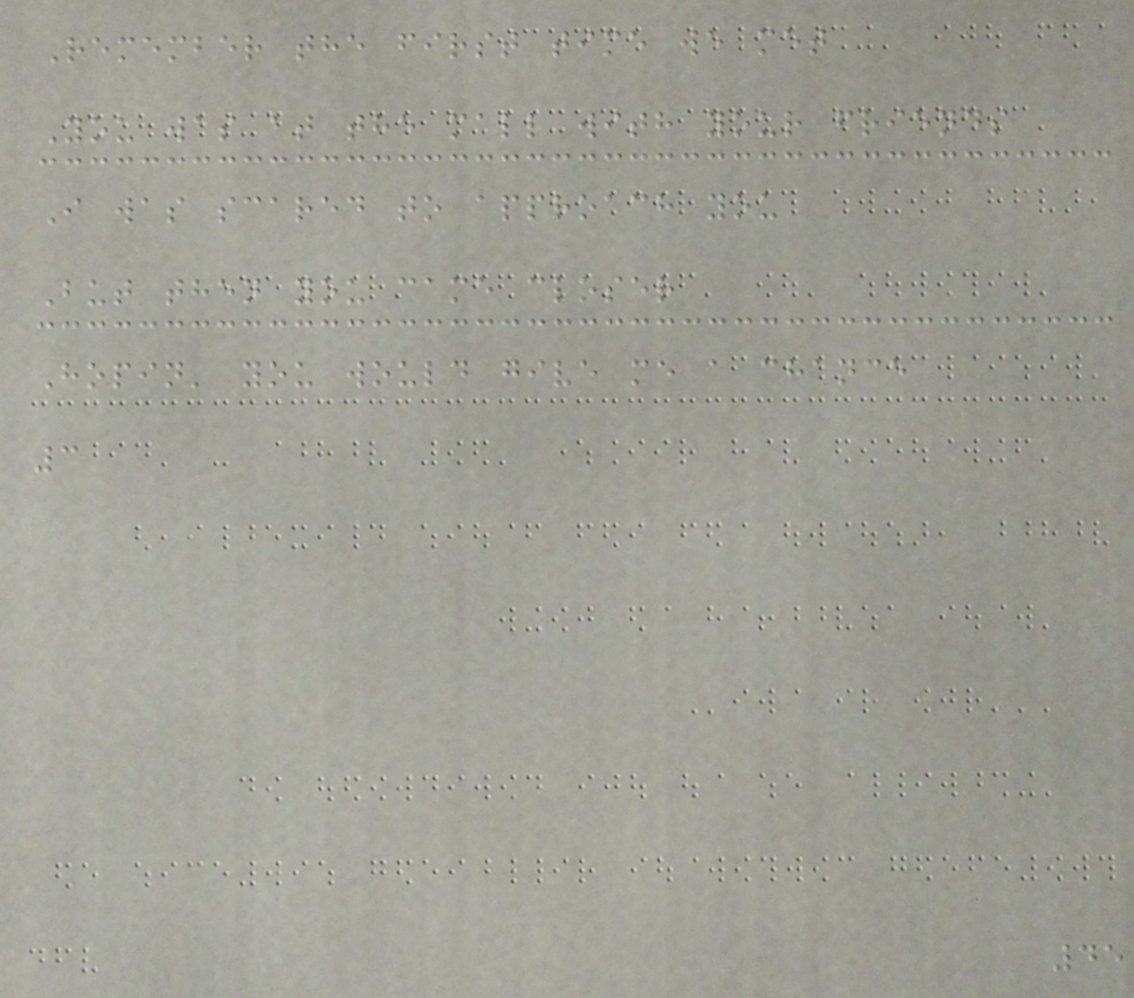Remember the first time we met
You was at the mall with your friends
I was scared to approach you
But then you came closer
Hopin' you would give me a chance
3
45
